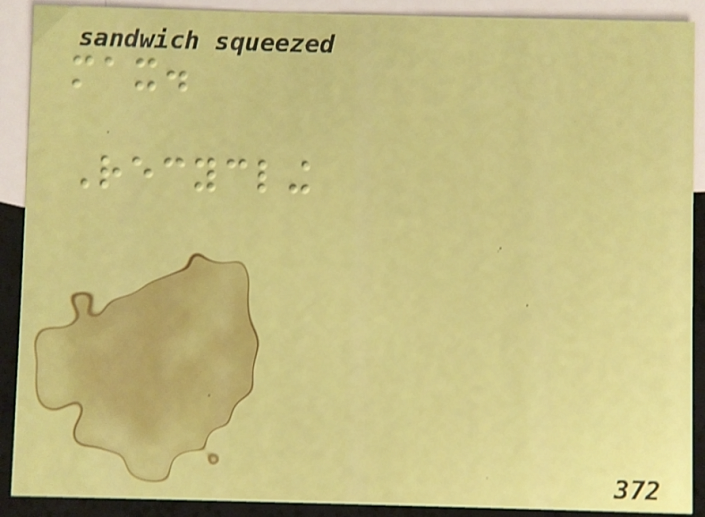max.
Recycling
